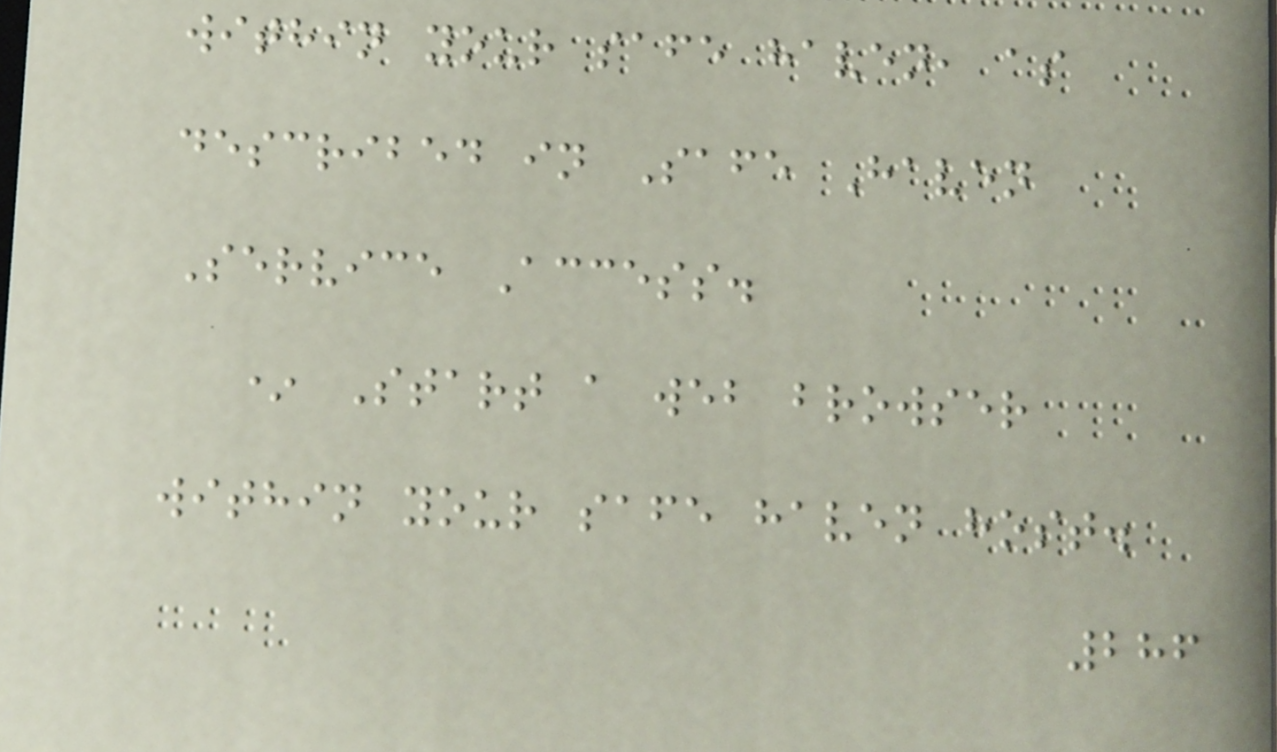within your safe haven, as
described in Safe Haven
Service Access.
* Start a web browser
within your safe haven host.
286
